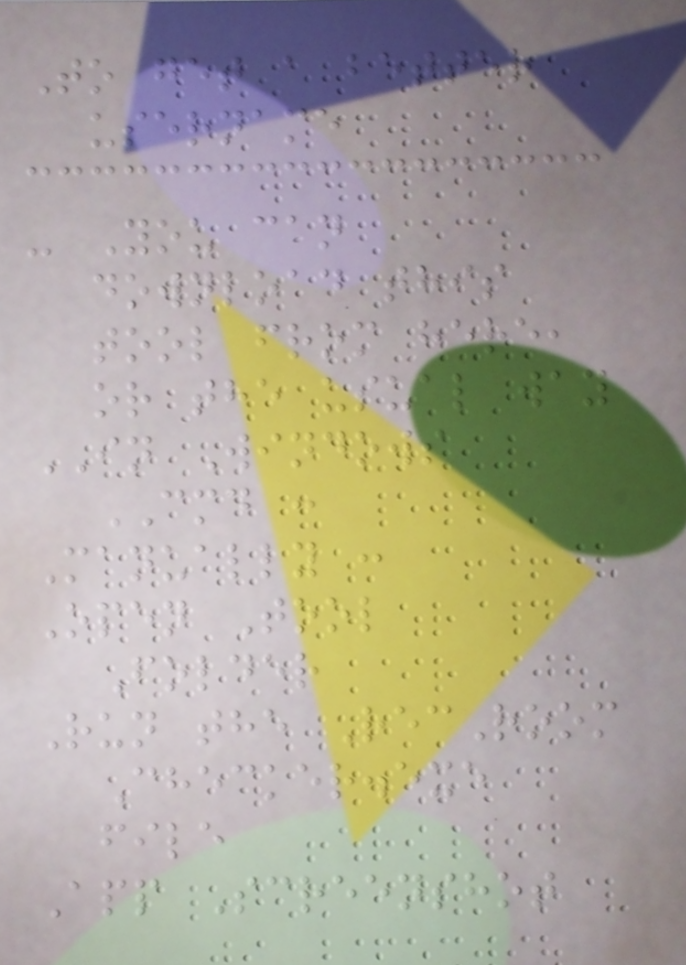To get a better
username
- You can
download this
tool from here,
or the usual way
IN Windows
CMD :
Manually :
Open Tool
Folder
Run the RecRoom
Checker.exe
file
App Screenshot
